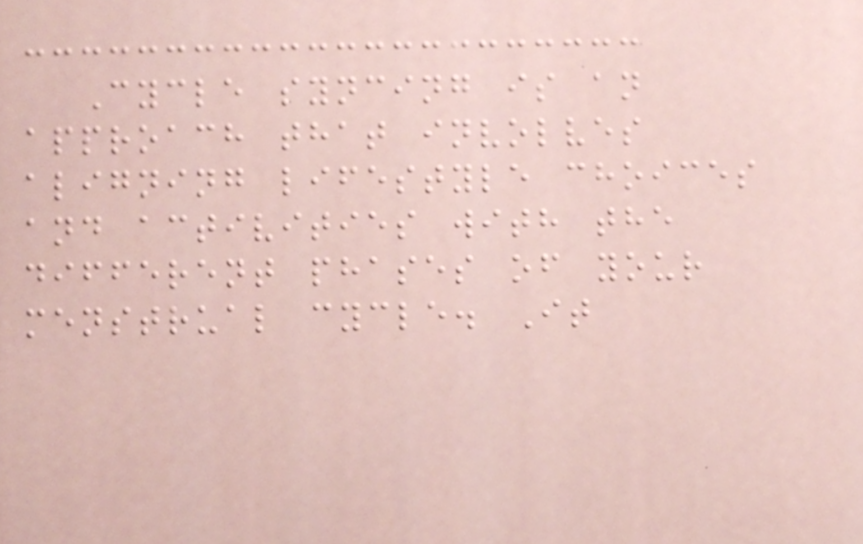Cycle syncing is an
approach that involves
aligning lifestyle choices
and activities with the
different phases of your
menstrual cycle. It
